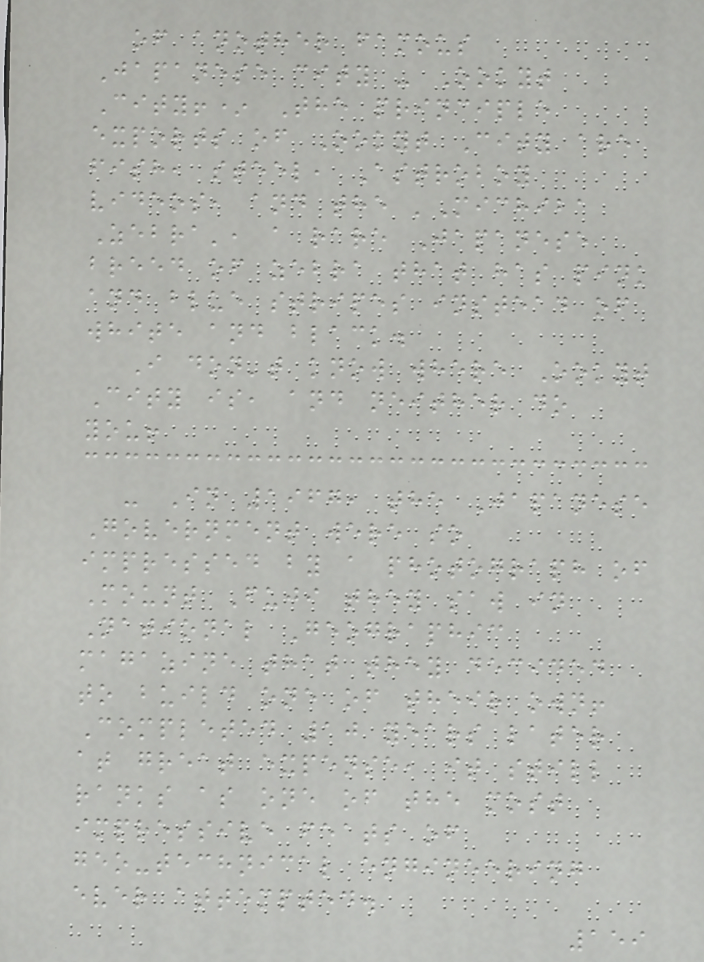of another famous
Japanese city - Ookyt
City!* The principle
exports of Ookyt City are
fish, steel, Astroboy
videos, and the 'Michiba
Zebra', a rare Japanese
breed of zebra that has pink
and blue stripes instead of
white and black.
I don't know where Ookyt
City is, and neither do
you!
- In 1967, the Japanese
Government were so
impressed by a photograph of
Mount Fuji they saw in
National Geographic
magazine that they decided
to build one of their own!
Completed 10 years later
at great expense, it still
ranks as one of the most
impressive feats of
geo-technical engineering
ever attempted.
159
